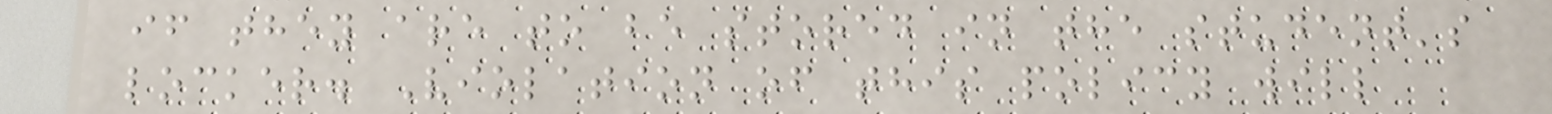if they are to be stored in the student's
locker. Violation of this policy will
